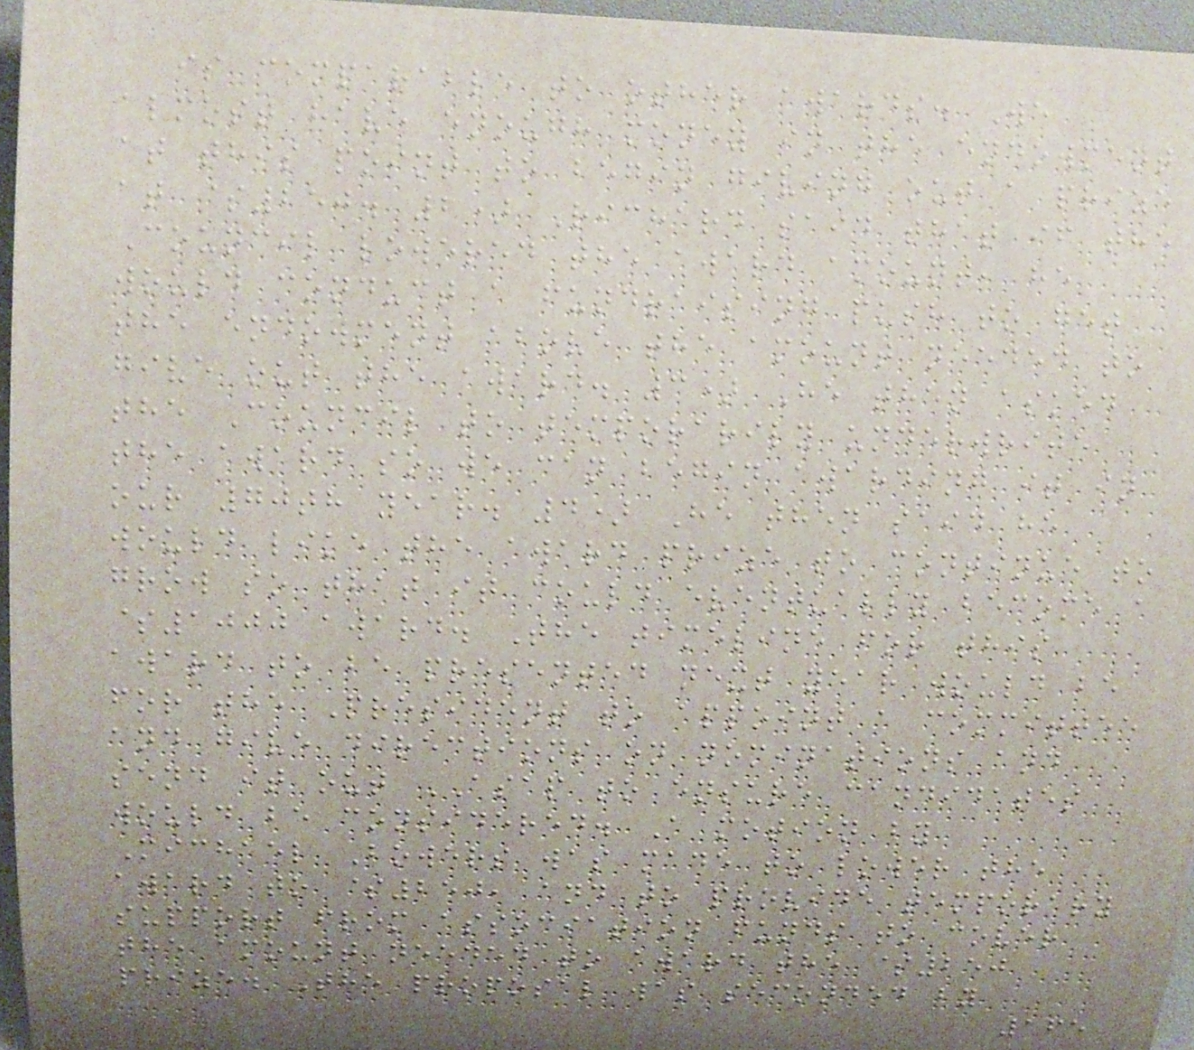is comparable to other awards. We
almost have enough money in the endowment
at this point to begin giving out a prize
at $250. 2) Richard said that if the
Council lowered the award amount, he
would conduct a fundraising push to get
the endowment above the amount needed to
give out the award. 3) He then asked
the Council to temporarily underwrite
the award so we can begin awarding it in
our 70th year. 4) He then said he
would like the award prize to continue to
grow so that it could eventually become a
$1000 award. The timeline for this
award to be presented next year would be
for the President to appoint a committee
and give directions on nominations and
send it out ASAP to ensure candidates
would be considered. A motion by
Michael Bowers was made to lower the
award to $250, and to provide temporary
support from association funds to cover
the amount needed to award the $250
prize. The proposal was seconded by
165
